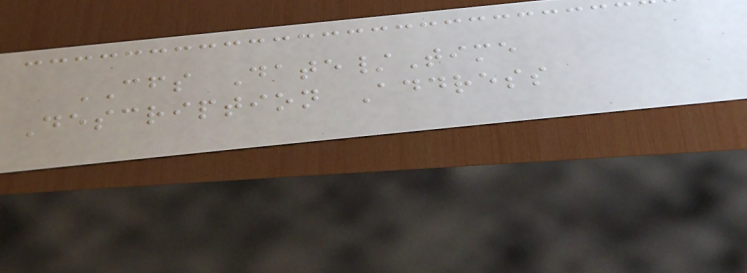CFS Date/Time
Description Address
